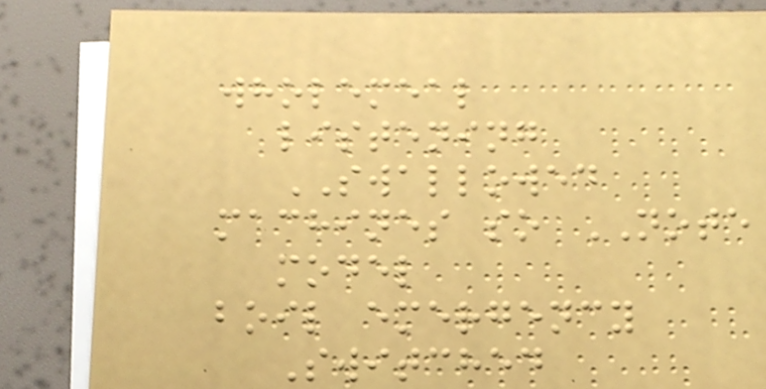wholemeal
listening
SWALLOWED
machines so NOTE
model
boil emergency
Switched
